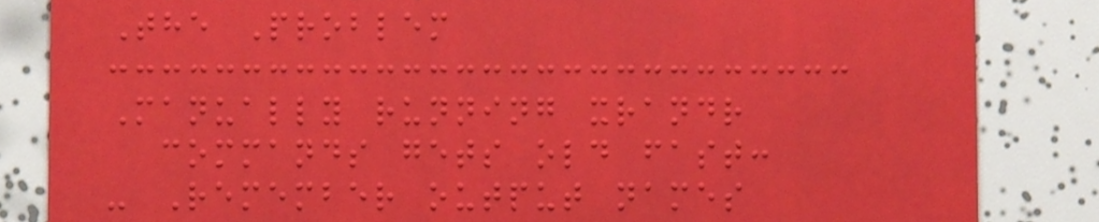The Problem
Manually running xrandr
commands gets old fast:
- Remember output names
